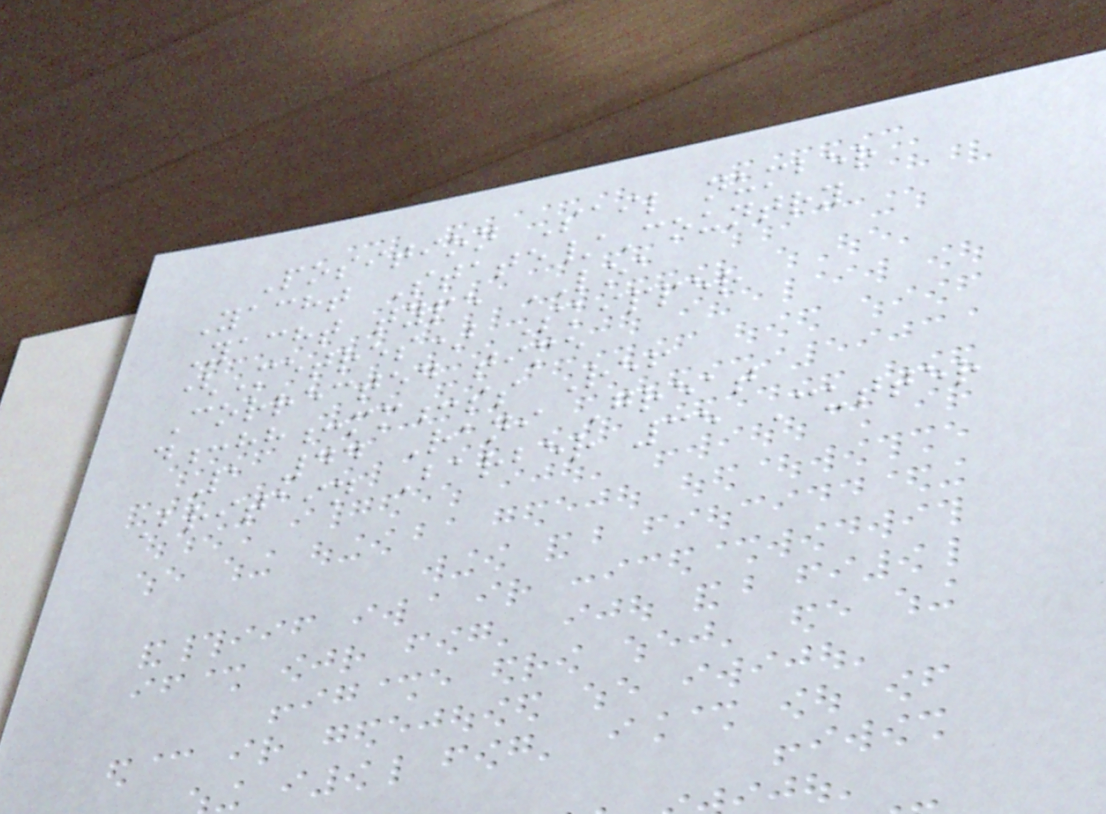Position Sail number
Yacht State/Country
Yacht type LOA
(Metres) Skipper
Corrected time
d:hh:mm:ss Ref
1 44 Rani Great
Britain Barber 35 Cutter
